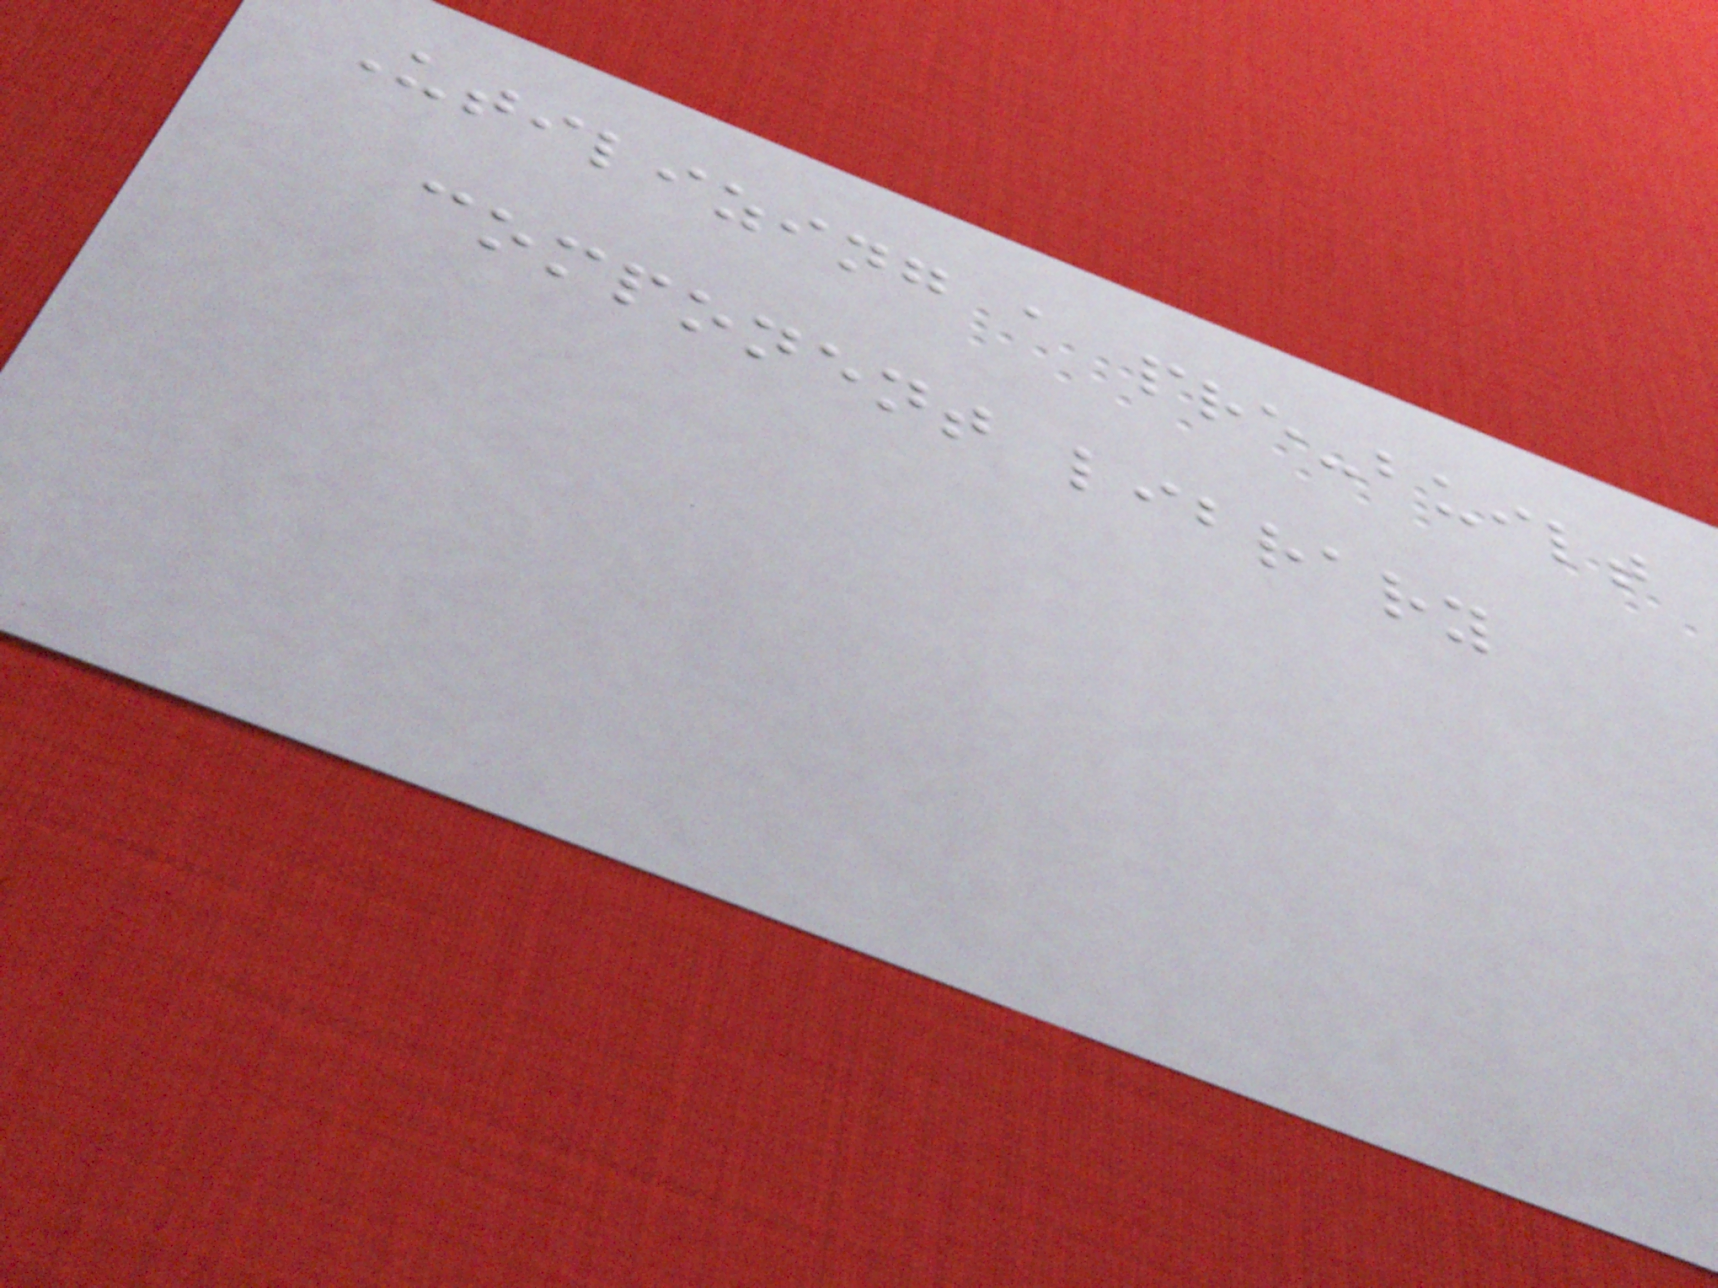Utilizing a pre-built
component library
